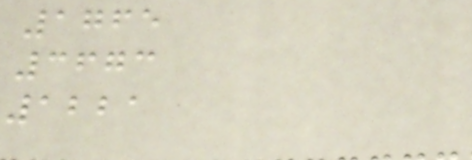1765
3673
1221
